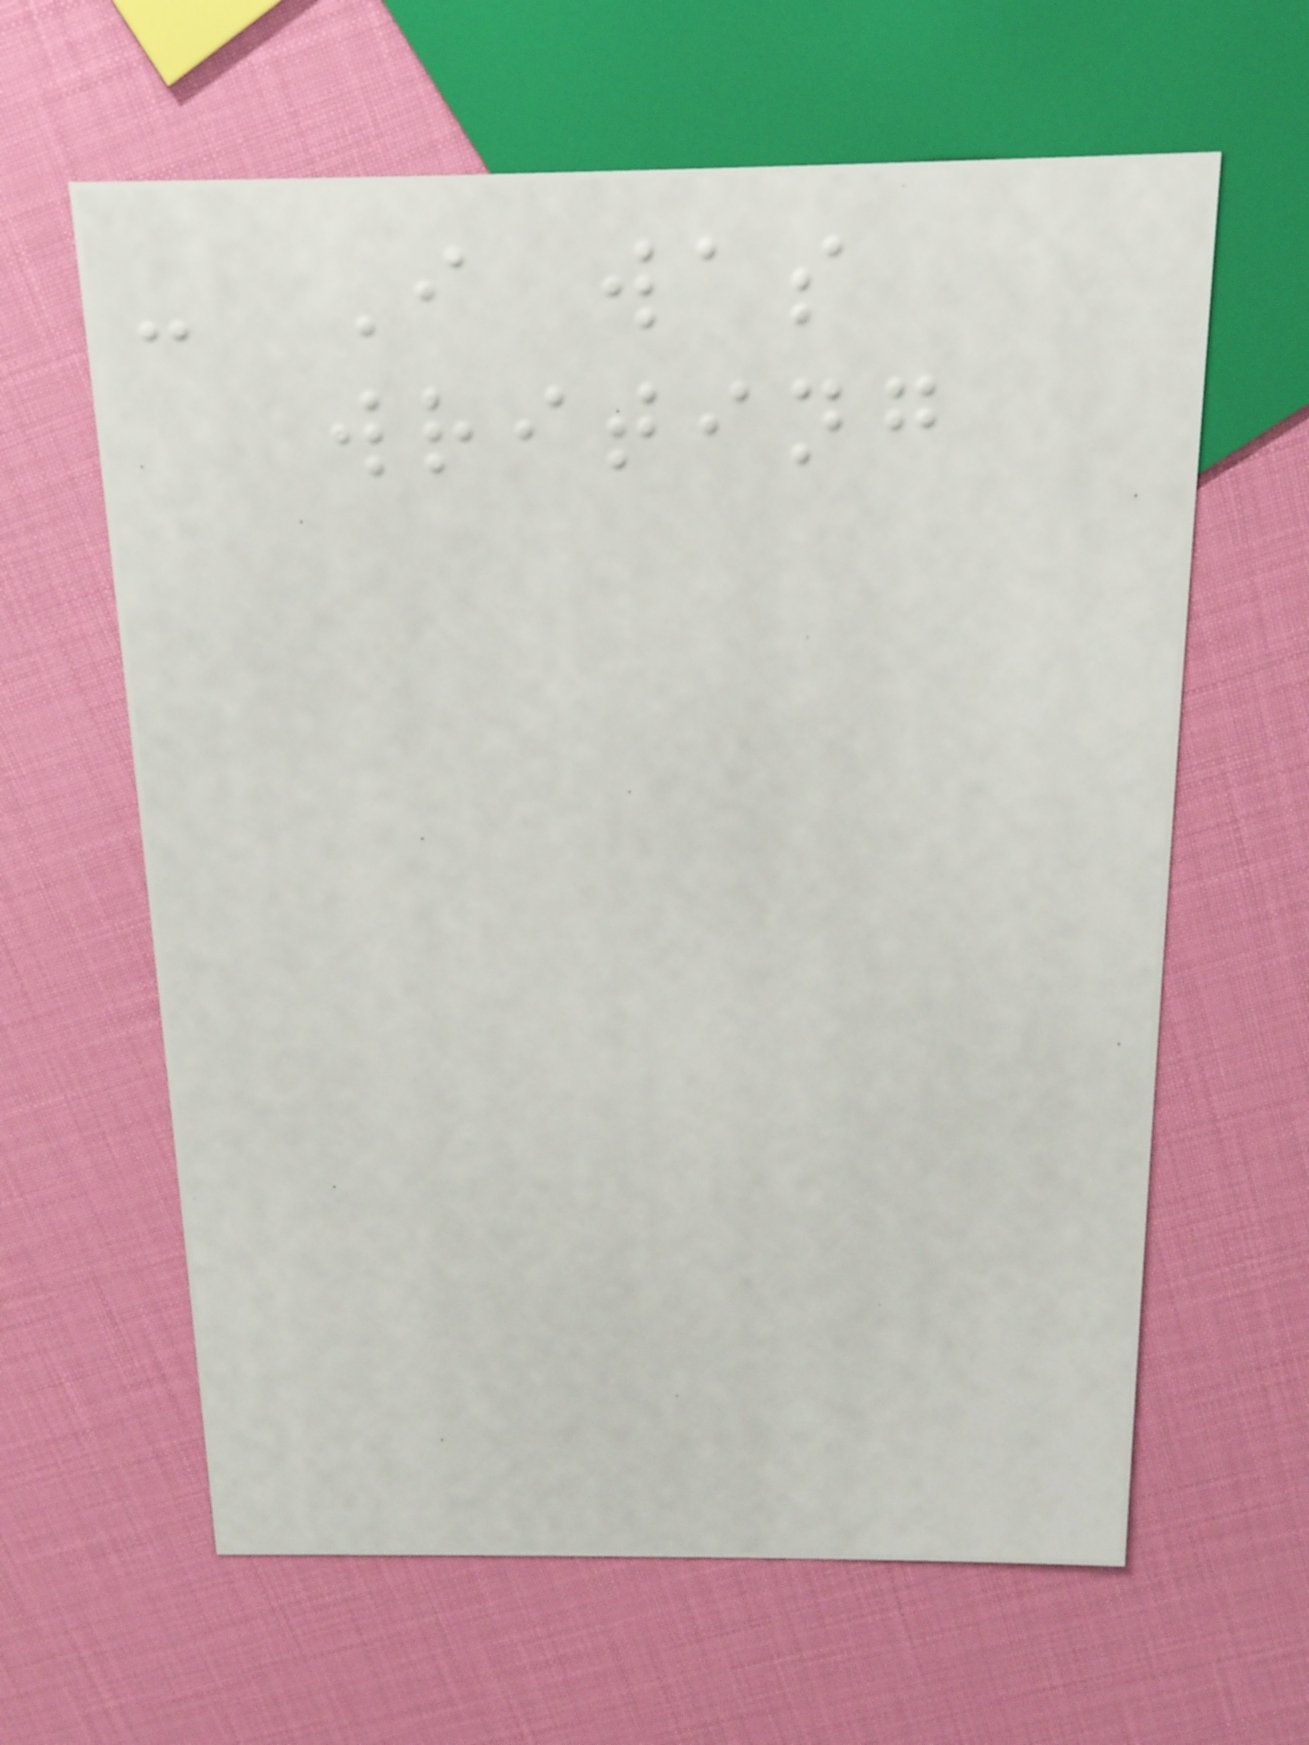- I was
writing
